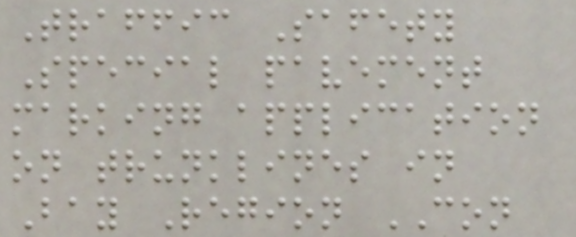Traffic Safety
Special pavement
marking application
on trunklines in
Bay Region CON
